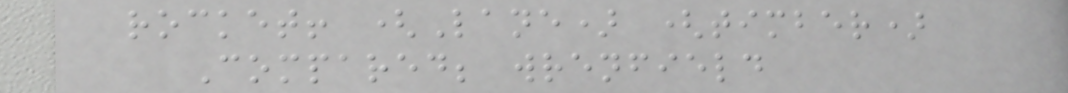rocket! (Lane) (timber)
Compared; wrenfield
